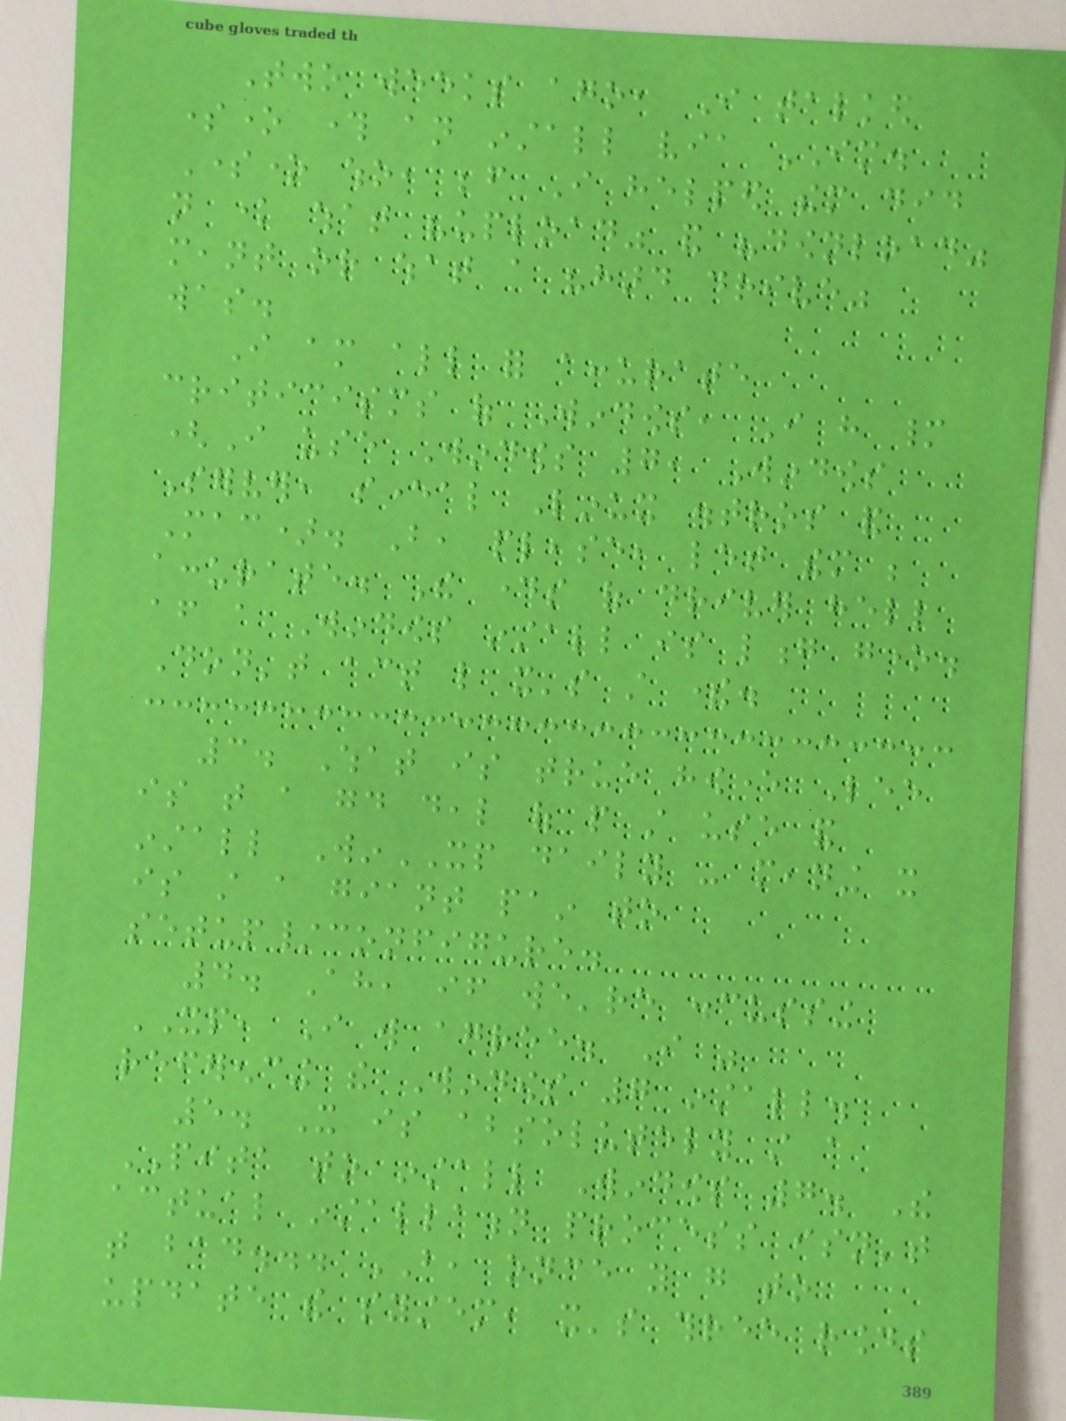Two weeks ago, I talked
someone through an install via IM.
Someone who, before I helped them did
not know what "upload" and "download"
meant or what a "hard drive"
was.
I am all for accurate
criticisms of Windows, I have many
(I use Windows 7, Windows
Server, several Linux distros and
Mac). But, please, let them be
accurate. The days of driver hell
after a Windows install is long gone.
Don't act like it's still there.
3. What is true however Lee
is that a good deal of people still use and
install WinXP daily - meaning it
is still a giant pain to
setup/configure.
4. Ah, if we're discussing
XP, I will agree. I was
referencing the Windows 7 install.
5. It is absolutely still a
PITA to install Windows 7. The
actual installation process isn't
that bad... BUT, once you go to
update the system, it's three rounds
